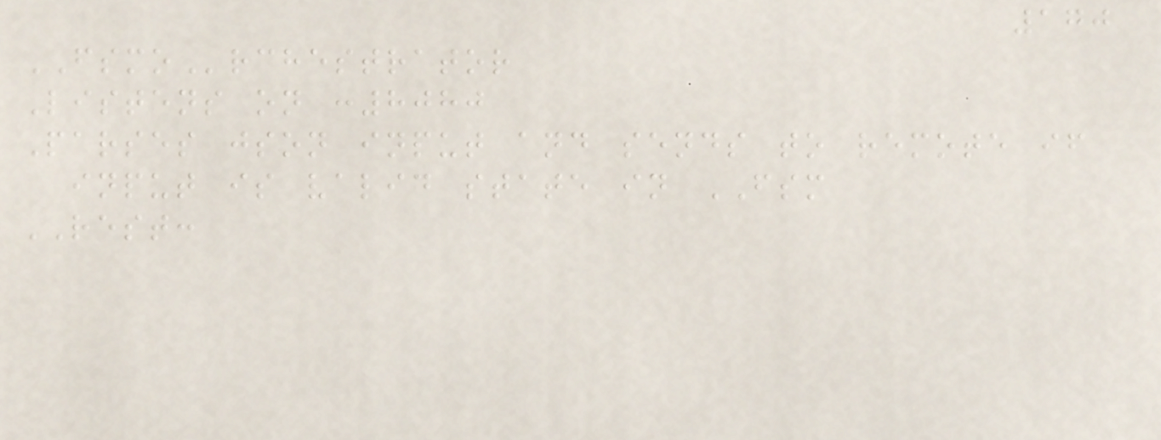170
FSMOrchestrator
Listens on :8080
Parses json input and sends to remote if
input is valid state in FSM
REST:
